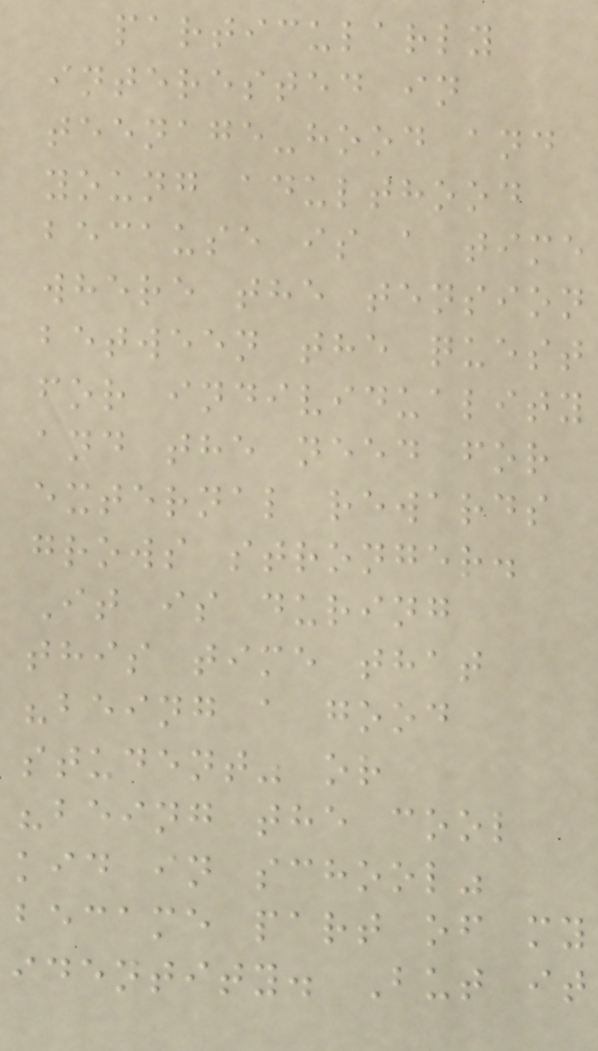particularly
interested in
teenage-hood and
young adulthood
because is a time
where the tension
between the quest
for individuality
and the need for
external rewards
grows stronger.
It is during
this time that
"being a good
student" or
"being the cool
kid in school"
became part of my
identity. But it
